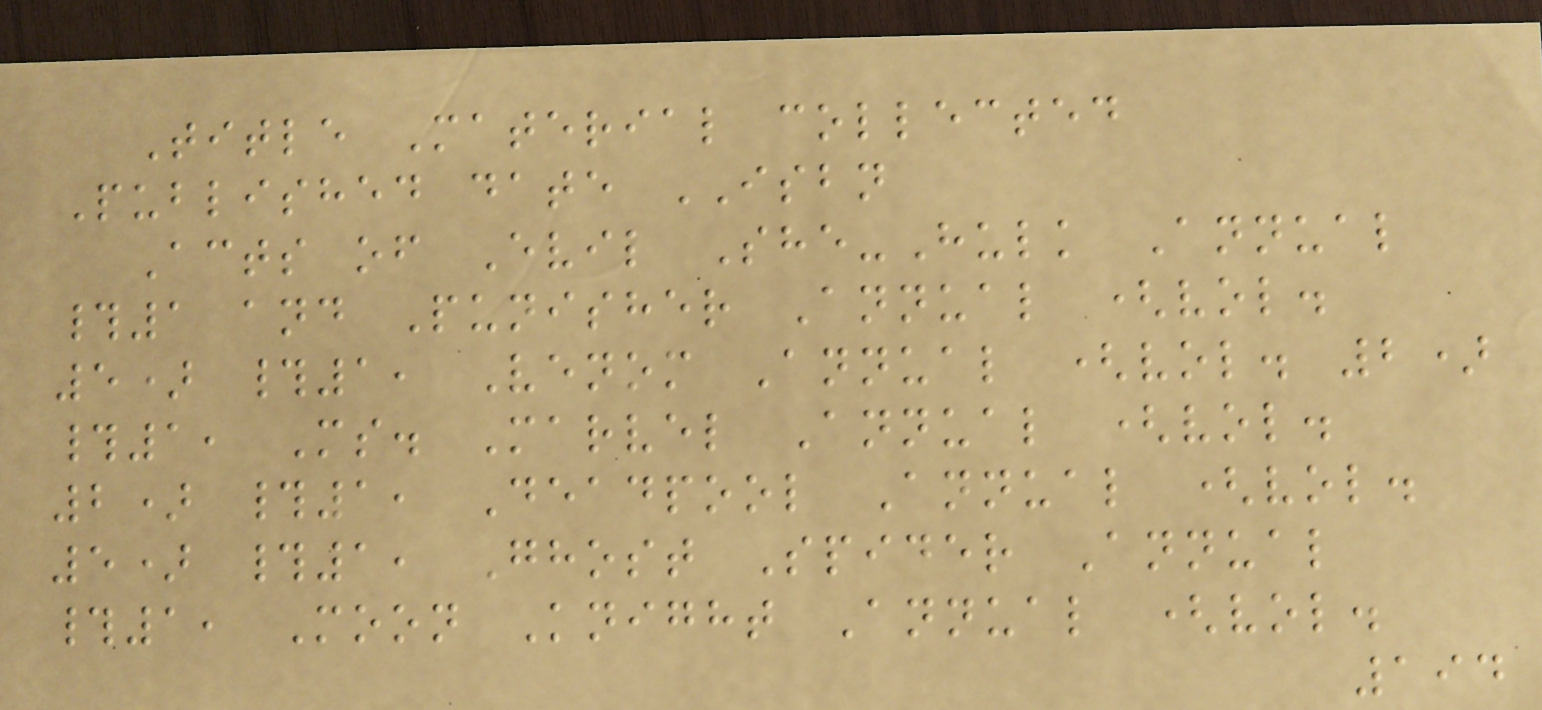Title Material collected
Published date ISBN
Acts of Evil She-Hulk Annual
#1 and Punisher Annual (vol.
5) #1, Venom Annual (vol. 2)
#1, Ms. Marvel Annual (vol.
2) #1, Deadpool Annual (vol.
5) #1, Ghost Spider Annual
#1, Moon Knight Annual (vol.
194
